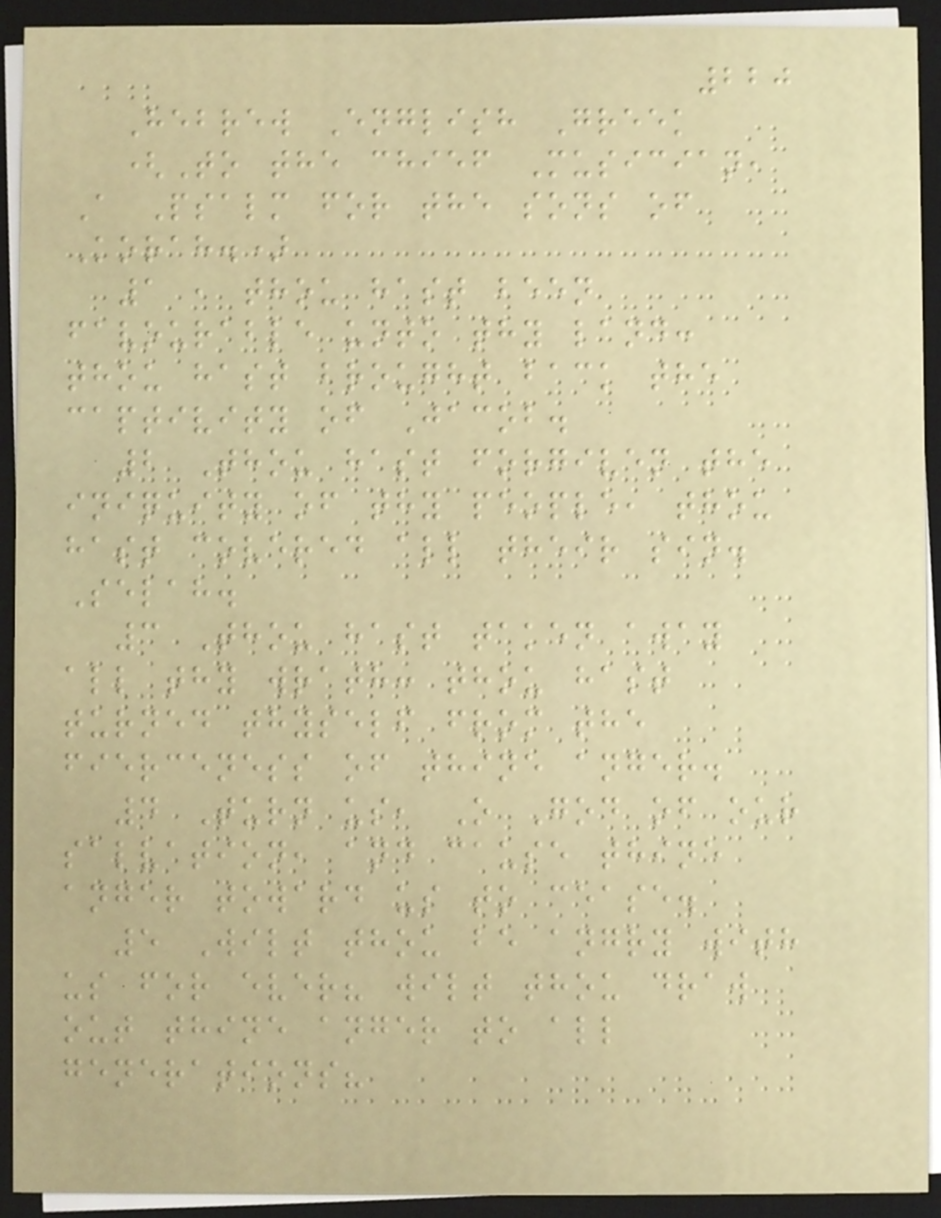220
Hebrew English Greek
(To the chief Musician,
A Psalm for the sons of
Korah.)
1 , thou hast been
favourable unto thy land:
thou hast brought back the
captivity of Jacob.
2 Thou hast forgiven the
iniquity of thy people, thou
hast covered all their sin.
Selah.
3 Thou hast taken away
all thy wrath: thou hast
turned thyself from the
fierceness of thine anger.
4 Turn us, O God of our
salvation, and cause thine
anger toward us to cease.
5 Wilt thou be angry with
us for ever? wilt thou draw
out thine anger to all
generations?
